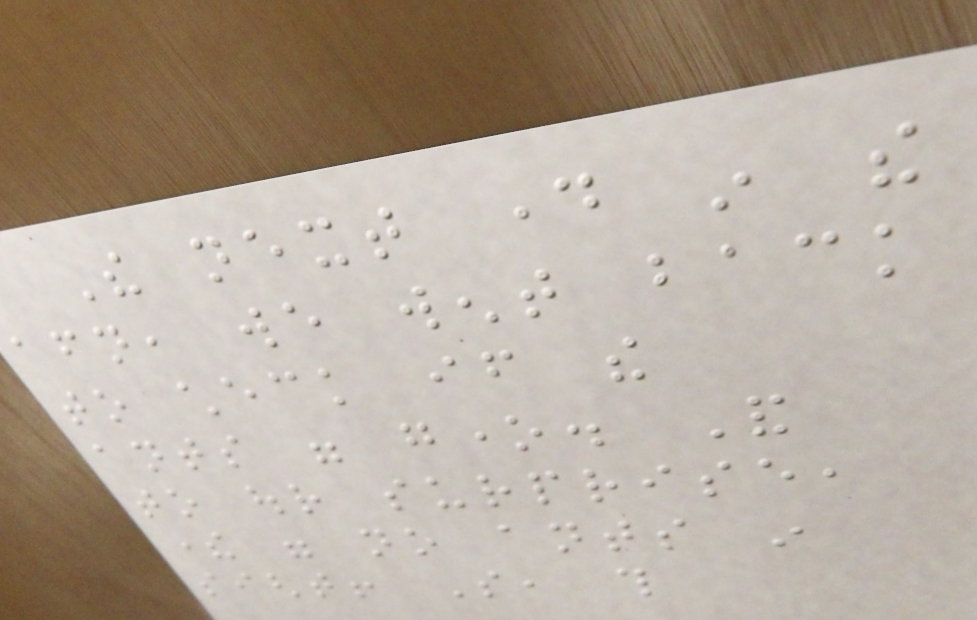The next day in the
afternoon, we went back
to check if the
ants were gone. And
to our surprise,
there were no ants in
sight! So, this
